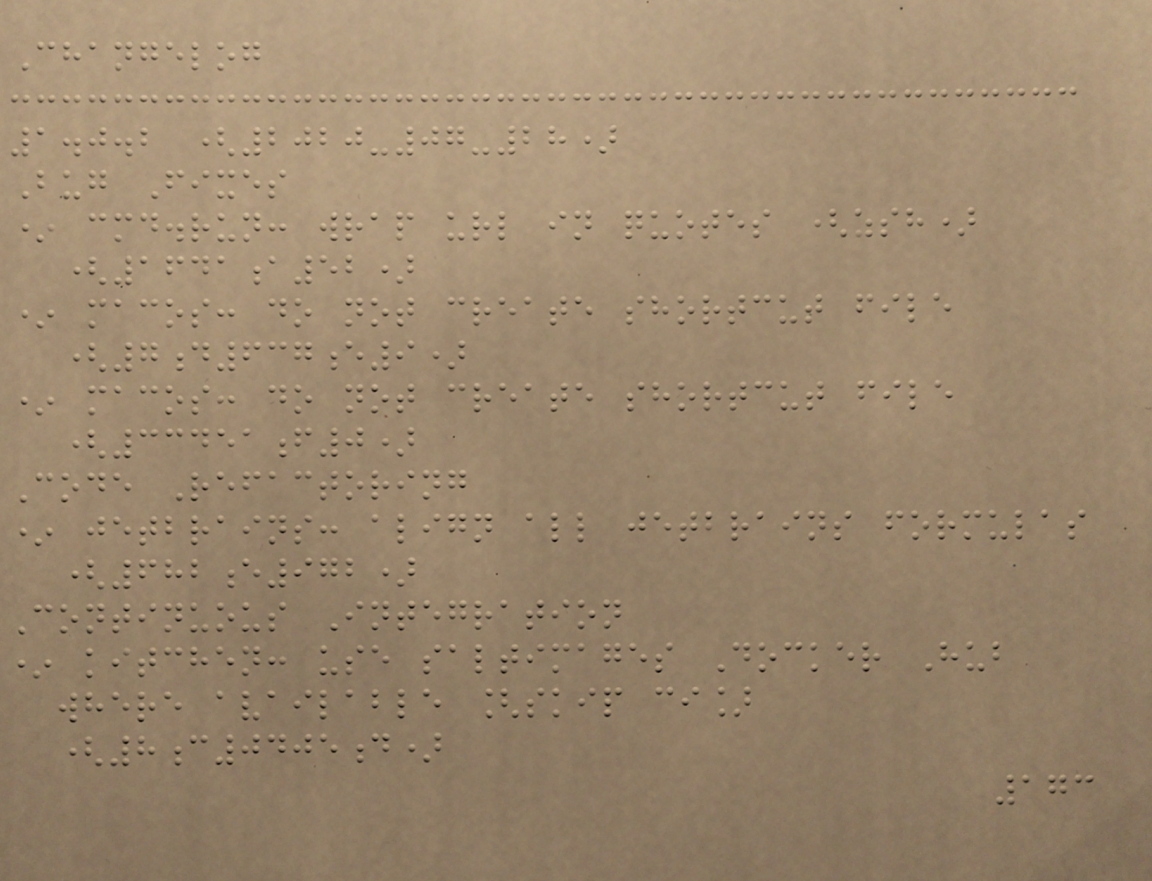Changelog
1.0.2 (2020-07-28)
Bug Fixes
* cmd.run: wrap url in quotes (zsh)
(1641a52)
* macos: do not create shortcut file
(7d637e9)
* macos: do not create shortcut file
(33451f0)
Code Refactoring
* jetbrains: align all jetbrains formulas
(682e972)
Continuous Integration
* kitchen: use saltimages Docker Hub
where available [skip ci]
(8c0405d)
173
